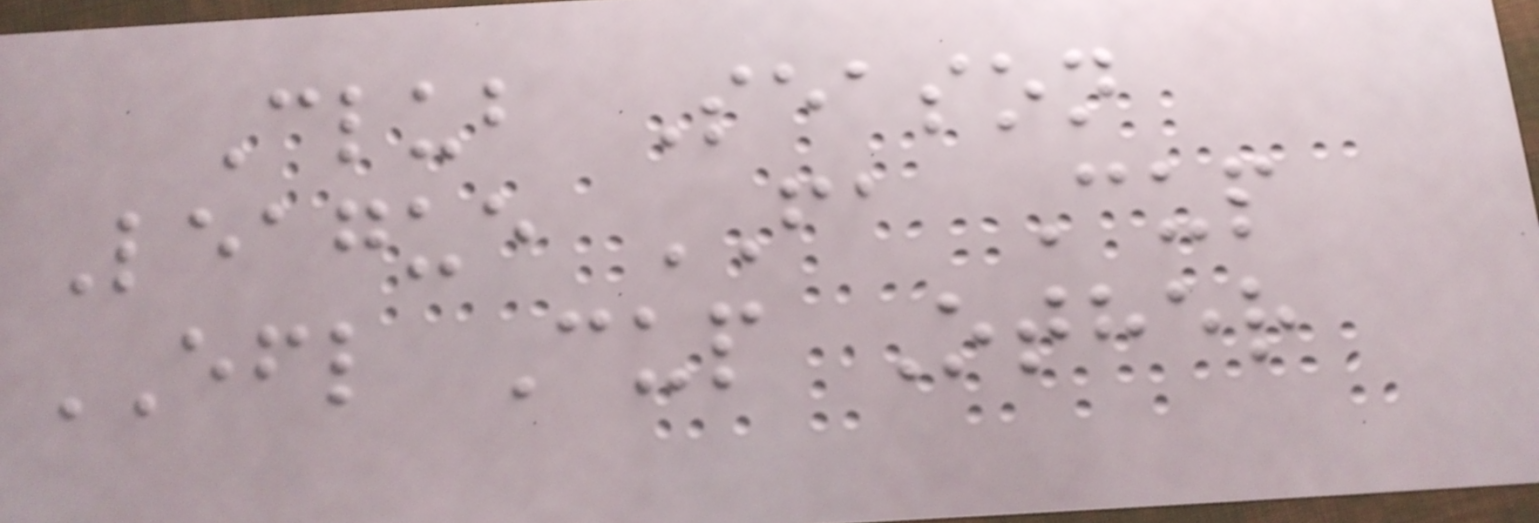Club Season
League FA Cup
EFL Cup Other
